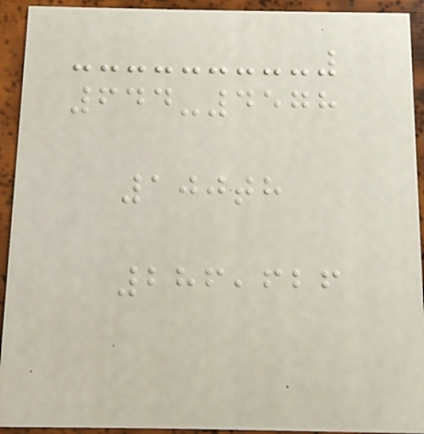644-4578
100th
286,626
